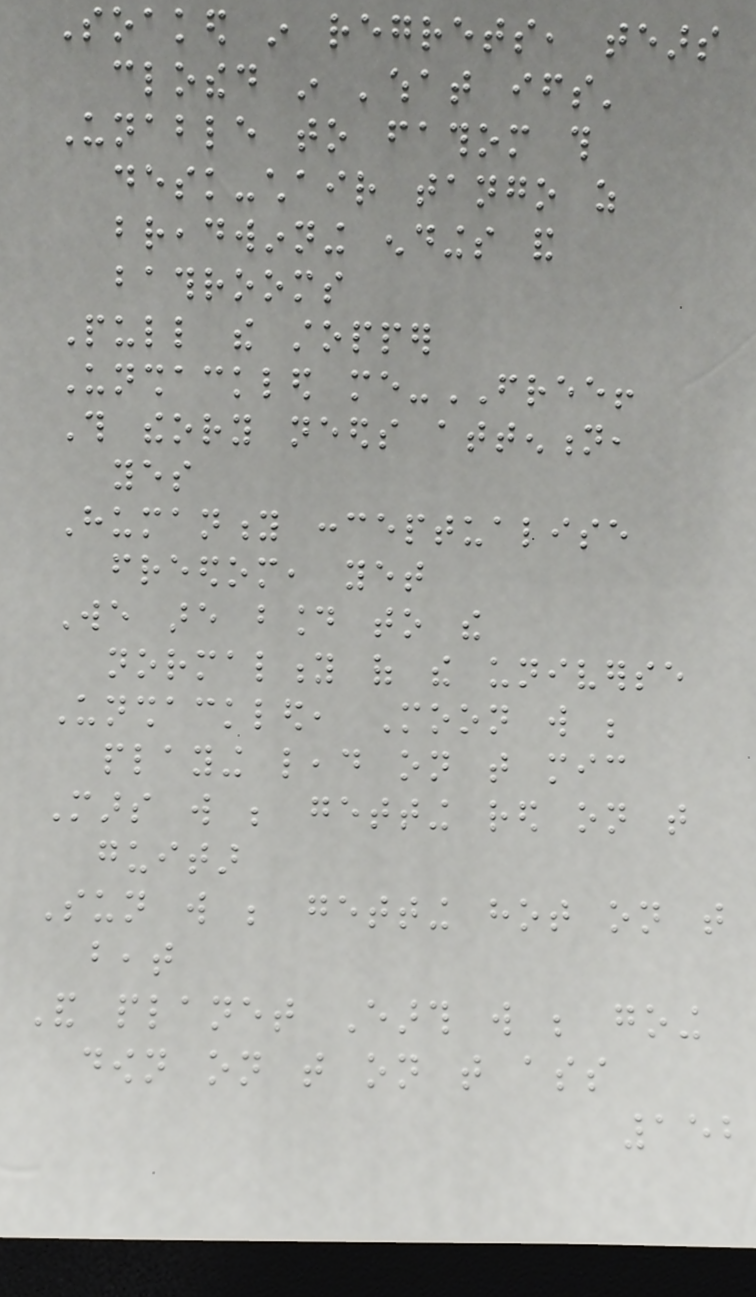Soaked in regrets, tears
clothed in 'what ifs'
Unable to fathom this
desk-chair tango as
breadwinning endings and
bathrooms
Pull the stopper
Unshackled me-FREE!
This theory needs attention,
yes
Humanity conceptualise
freedom, yet
We are bound to the
normality of the universe
Unshackled, Moon will be
playing lead on that mic
Mars will be getting red on that
guitar
Sun will be getting hot on that
beat
And planet Earth will be going
down on that on that ass
152
